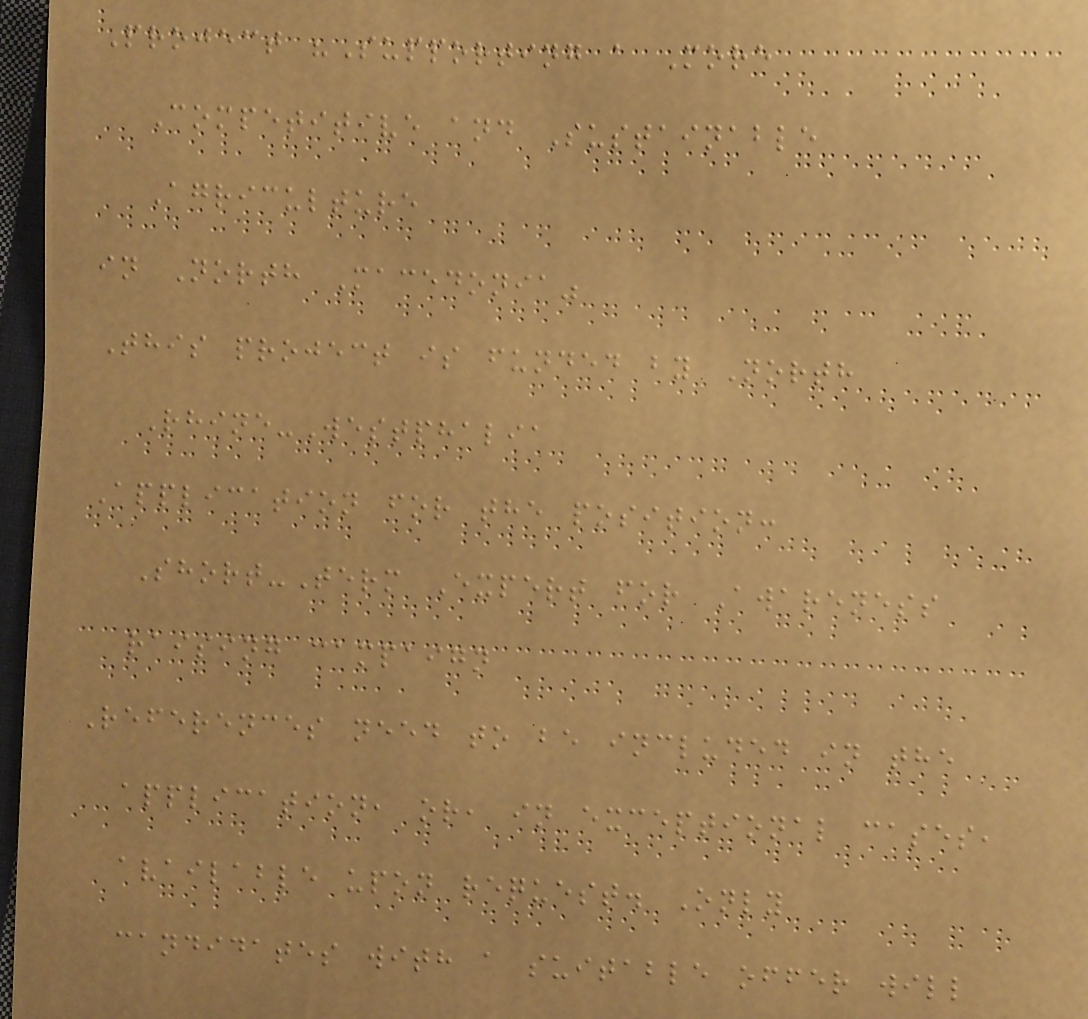Project "Supporting a More
Competitive and Sustainable
Agriculture
in North Macedonia"
This project is funded by North
Rhine-Westphalia
Application for the position:
Short-Term Expert for Awareness
raising campaign
References need to be included in the
application, or, in exceptional cases,
available upon request. Only
candidates with a suitable offer will
